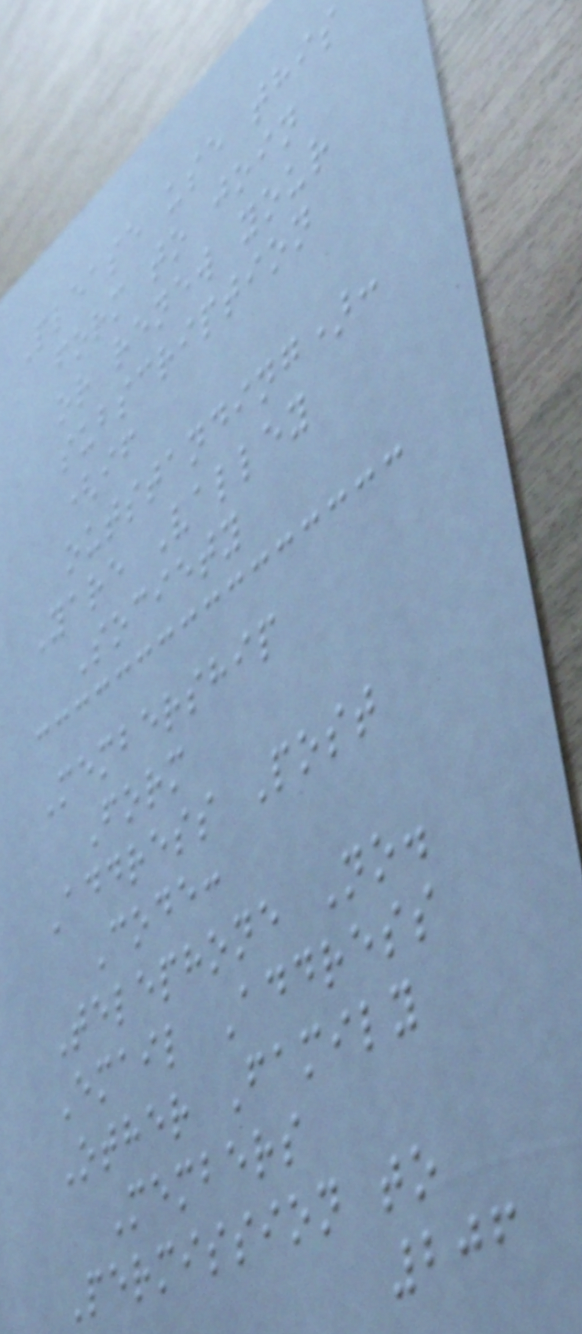Please use this
form to join
or renew your
subscription
(if
outstanding):
Yare Valley
Society
Membership
Form
Address Post
Code:
Telephone No.
Email Address
Other Family
Members
Permission to
206
